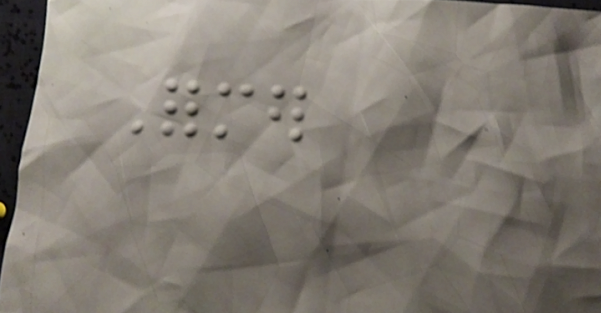Former
